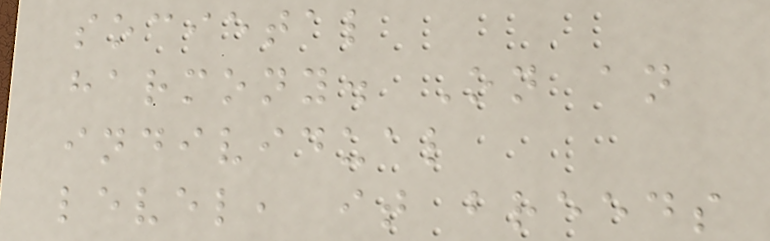societal
harmony. On an
individual
level, it breeds
